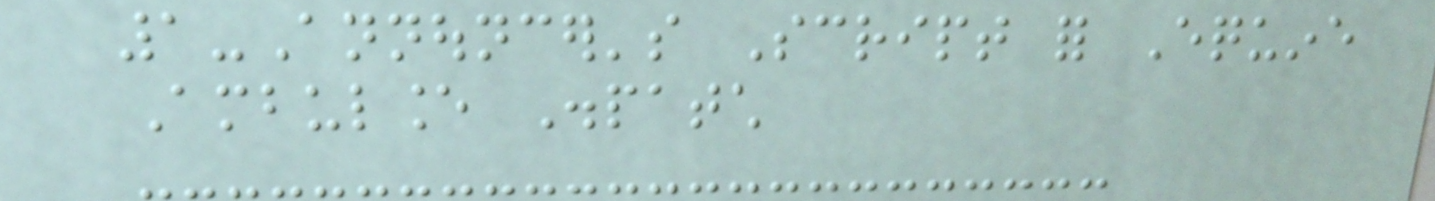1-Announcer's Script for Equine
Ambulance Dispatch
